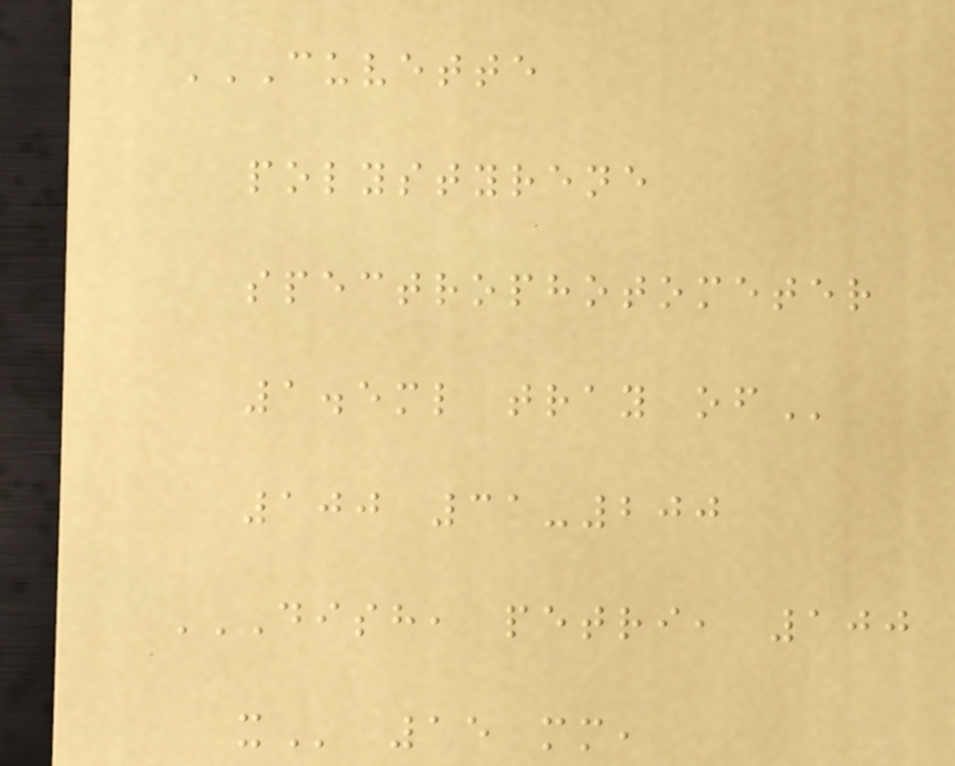CUVETTE
POLYSTYRENE
SPECTROPHOTOMETER
1.5ML TRAY OF
100 31-200
DISH, PETRI, 100
X 15 mm,
